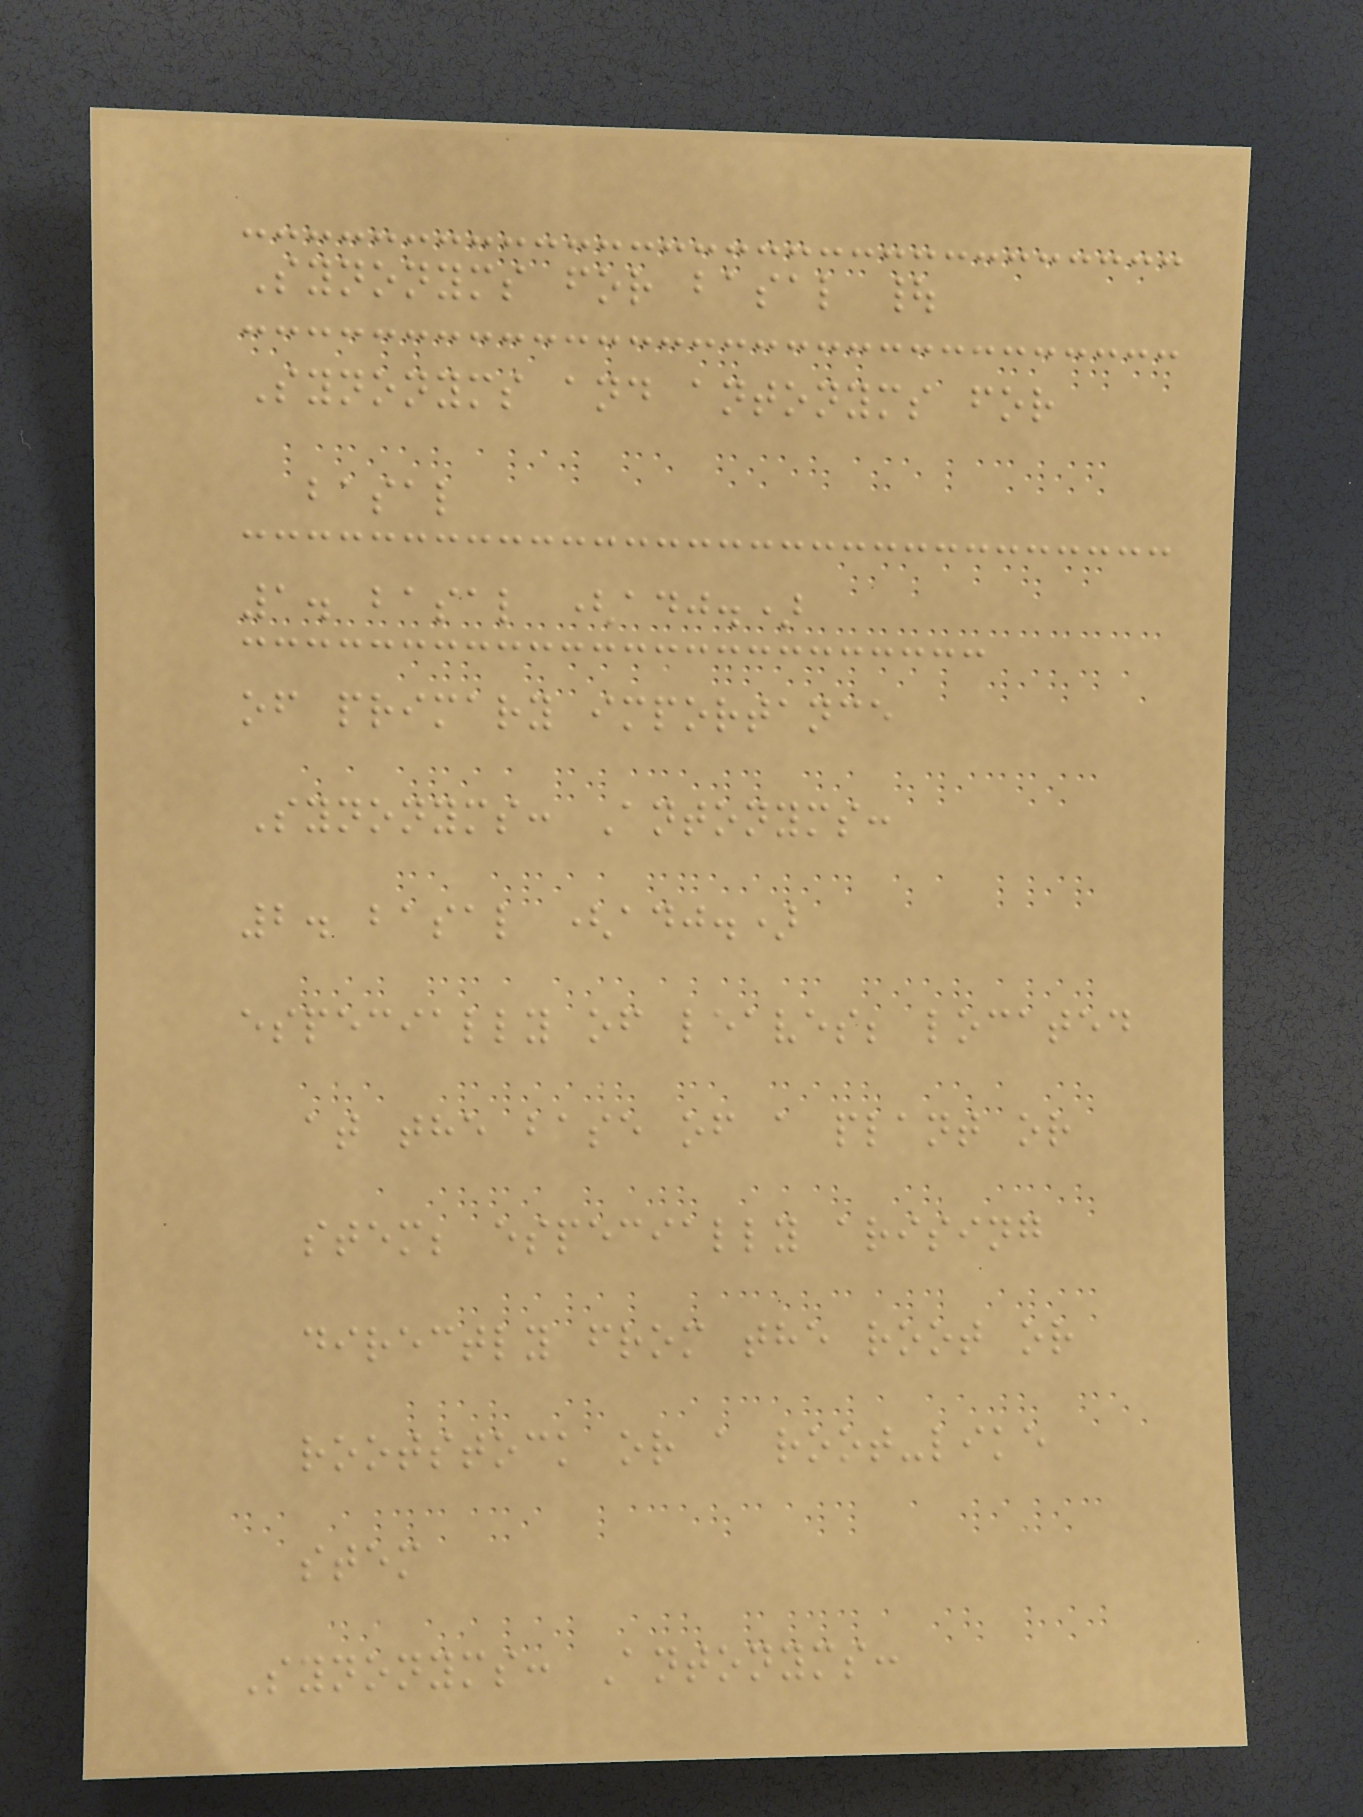Synonyms for basal |
Synonyms and antonyms for
basal
1. basal (adj.)
of primary importance
Synonyms: Antonyms:
2. basal (adj.)
especially of leaves; located
at the base of a plant or
stem; especially arising
directly from the root or
rootstock or a root-like
stem
Synonyms: Antonyms:
